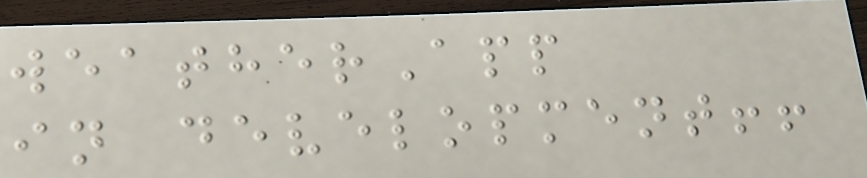weatherApp
in development!!
